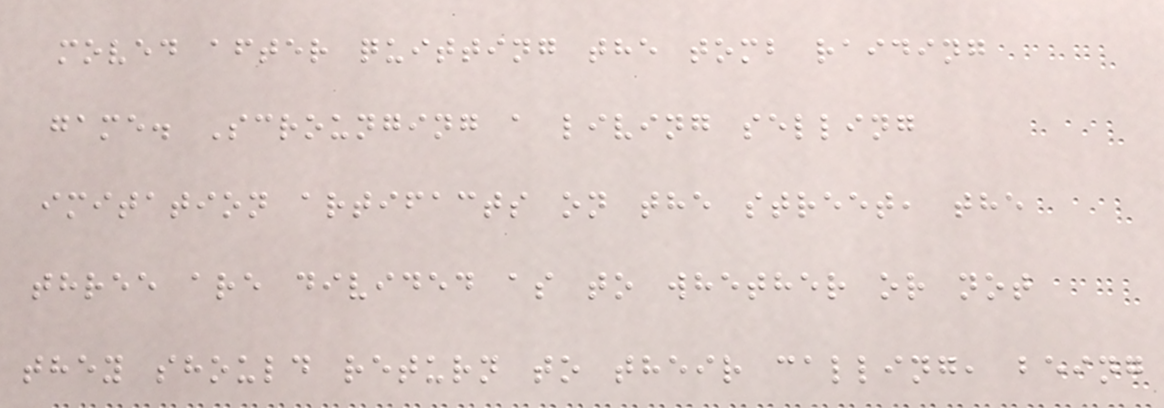moved after quitting the tomb raiding
game. Scrounging a living selling
imitation artifacts on the street, the
three are divided as to whether or not
they should return to their calling, being
